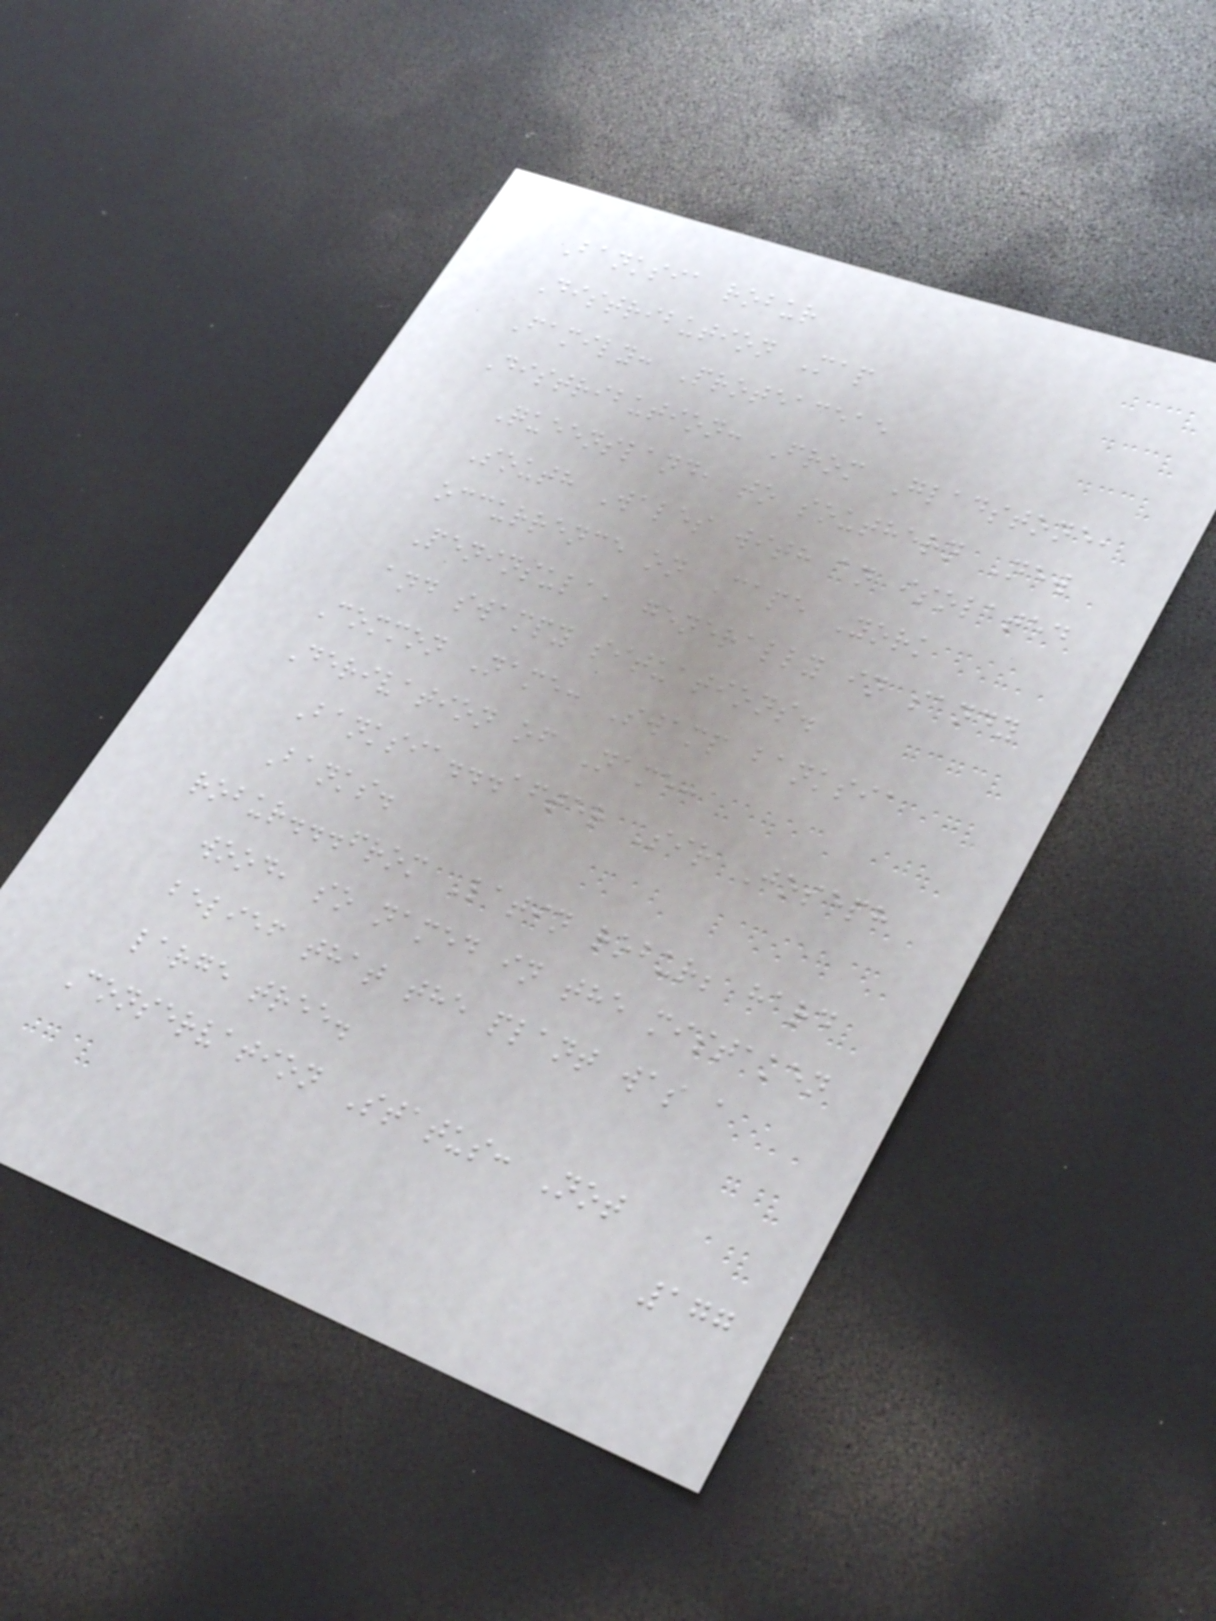Banksia robur
Distribution Map
Family: Proteaceae
Distribution: From Gladstone,
Queensland, to southern New
South Wales with an isolated
occurrence on Cape York
Peninsula, generally in sandy
and swampy situations.
Common Name: Swamp banksia
Derivation of Name:
Banksia...after Sir Joseph
Banks.
robur...from Latin robur; hard
wood, so named in the mistaken
belief that the plant was a
large tree.
Conservation Status: Not
177
